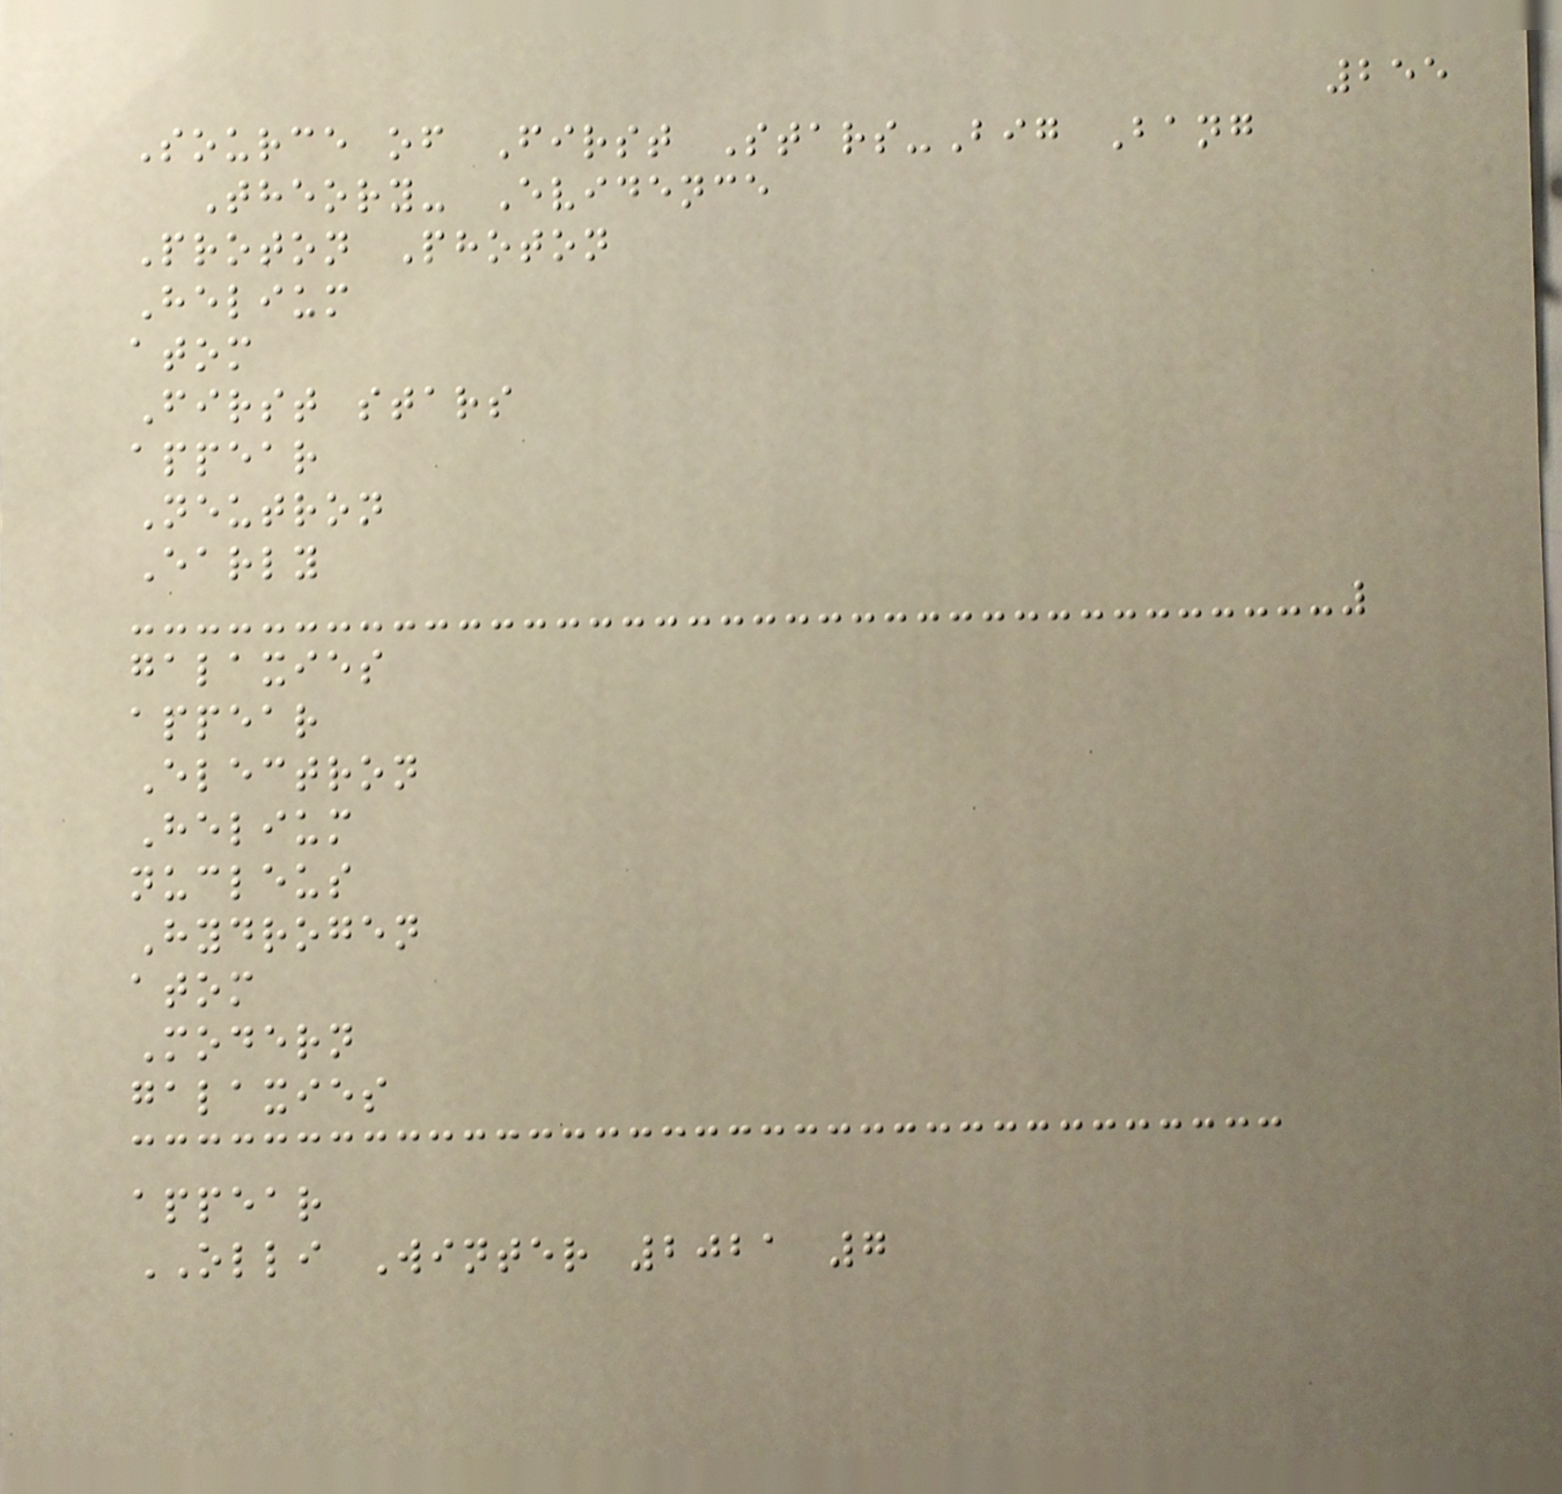255
Source of First Stars-Big Bang
Theory- Evidence
Proton Photon
Helium
atom
First stars
appear
Neutron
Early
galaxies
appear
Electron
Helium
nucleus
Hydrogen
atom
Modern
galaxies
appear
OLLI Winter 2021 7
